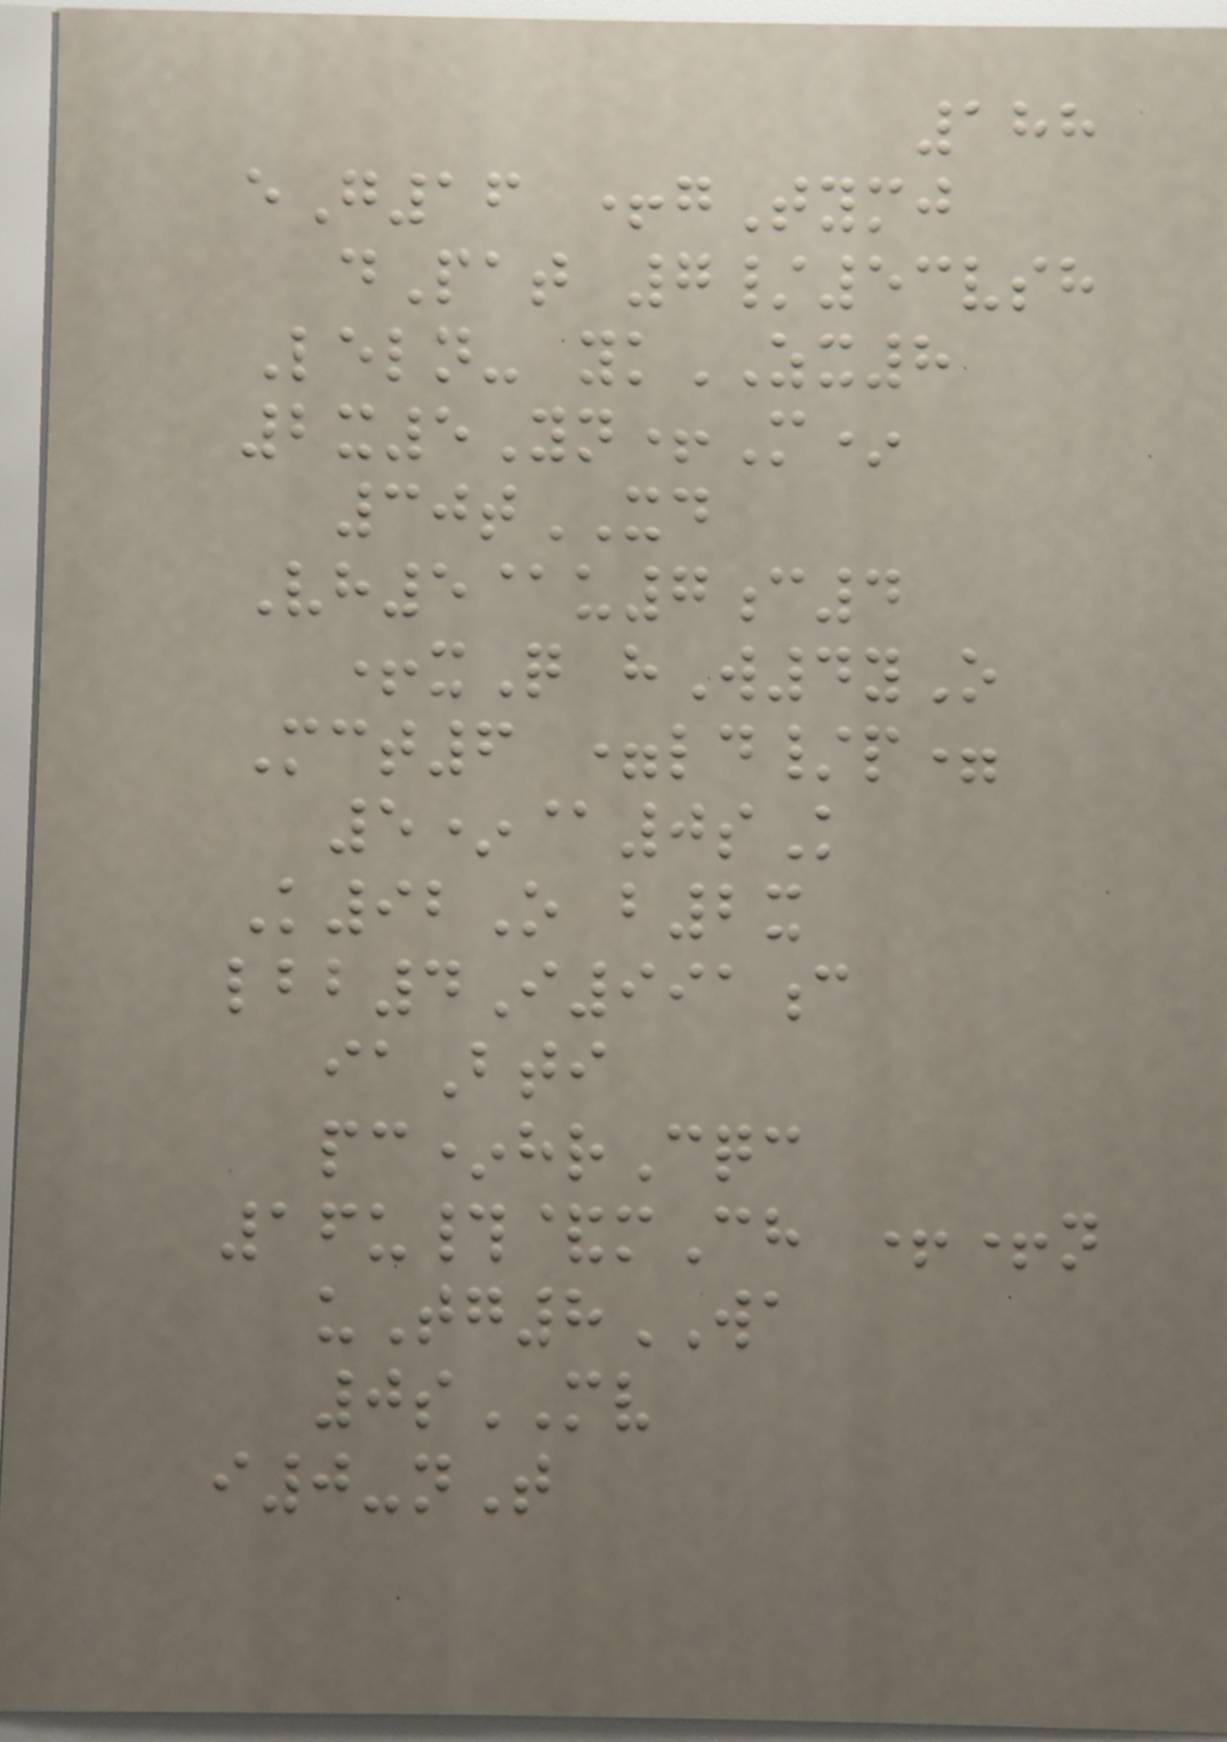188
eG16 +gTymj
dPat 7/53vsh
Leln- ykZX8
2x5Yn+M*
30tXD
Vh5@u7c4
+xQ hW4yO
Mct6 =ld/p=
5*@0sK
K92O b2x
lbb4I991c
iaBti
pc*hrCqc
16u#&mCh ++n
uTg8WA
0sMV
i0-nT
